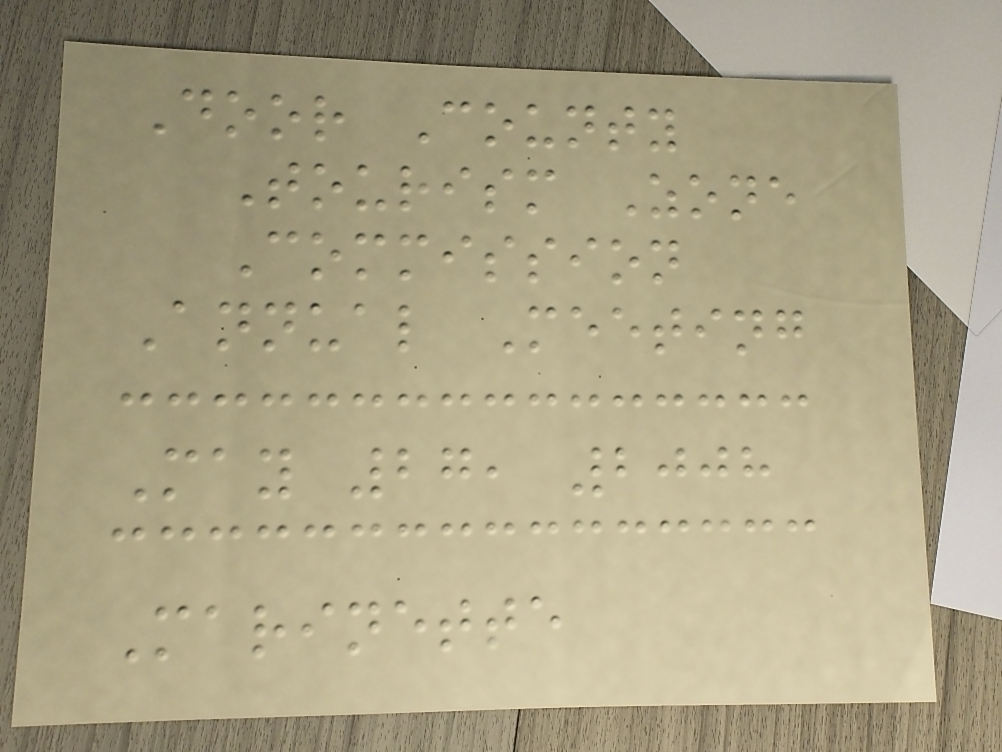Door County
Tourism Zone
Commission
Annual Meeting
May 27, 2008
Marinette
